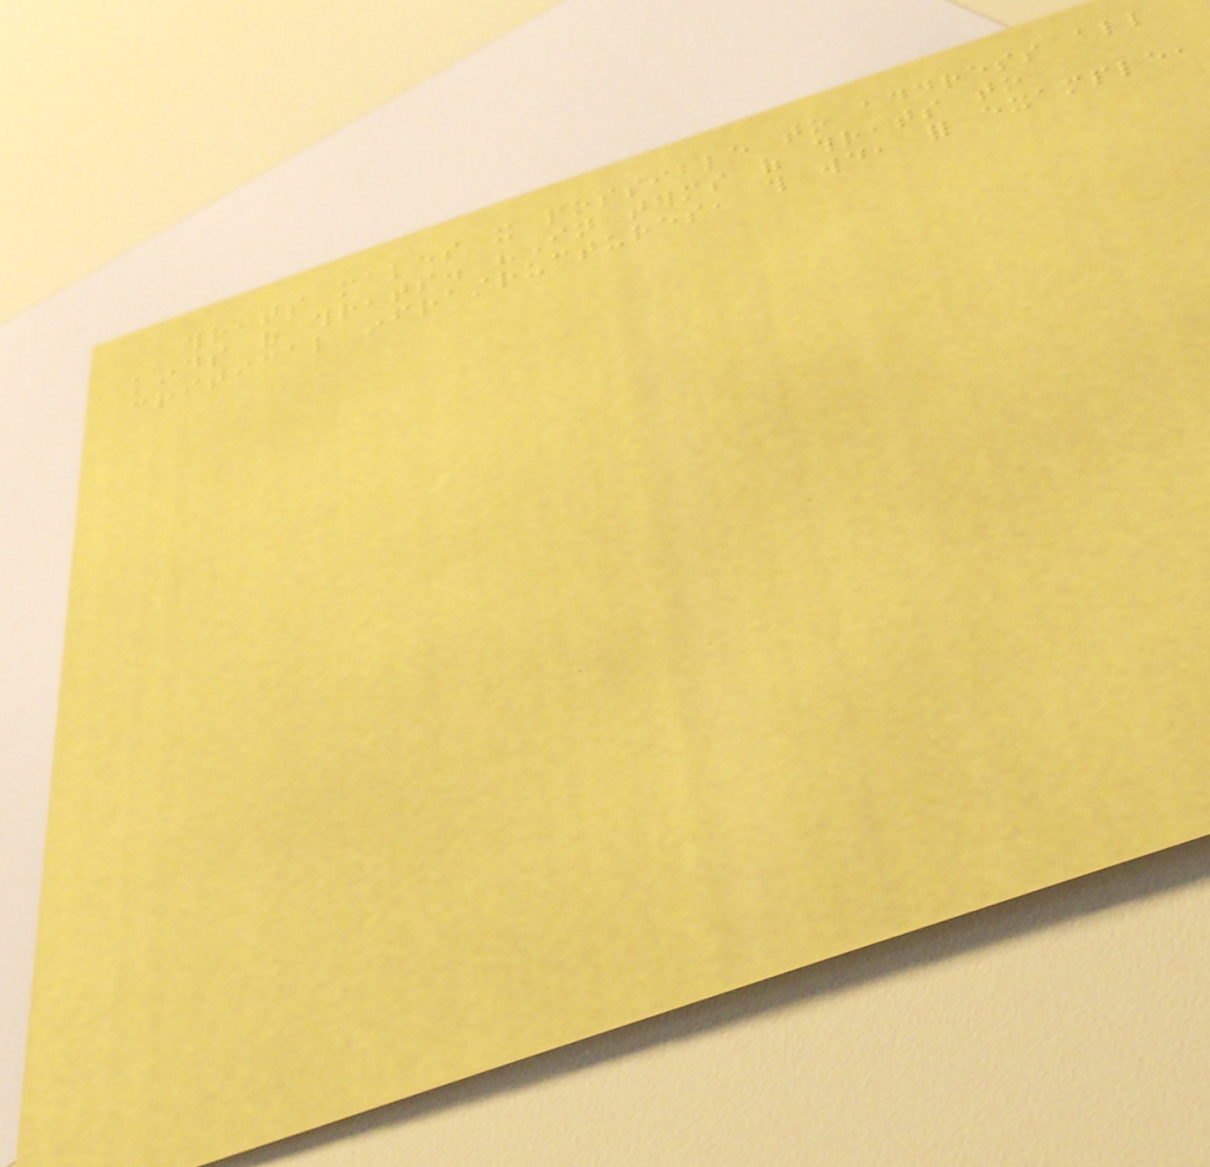threats makes it possible to address all
kinds of threats. "In terms of threats to
critical infrastructures, this would, for example,
